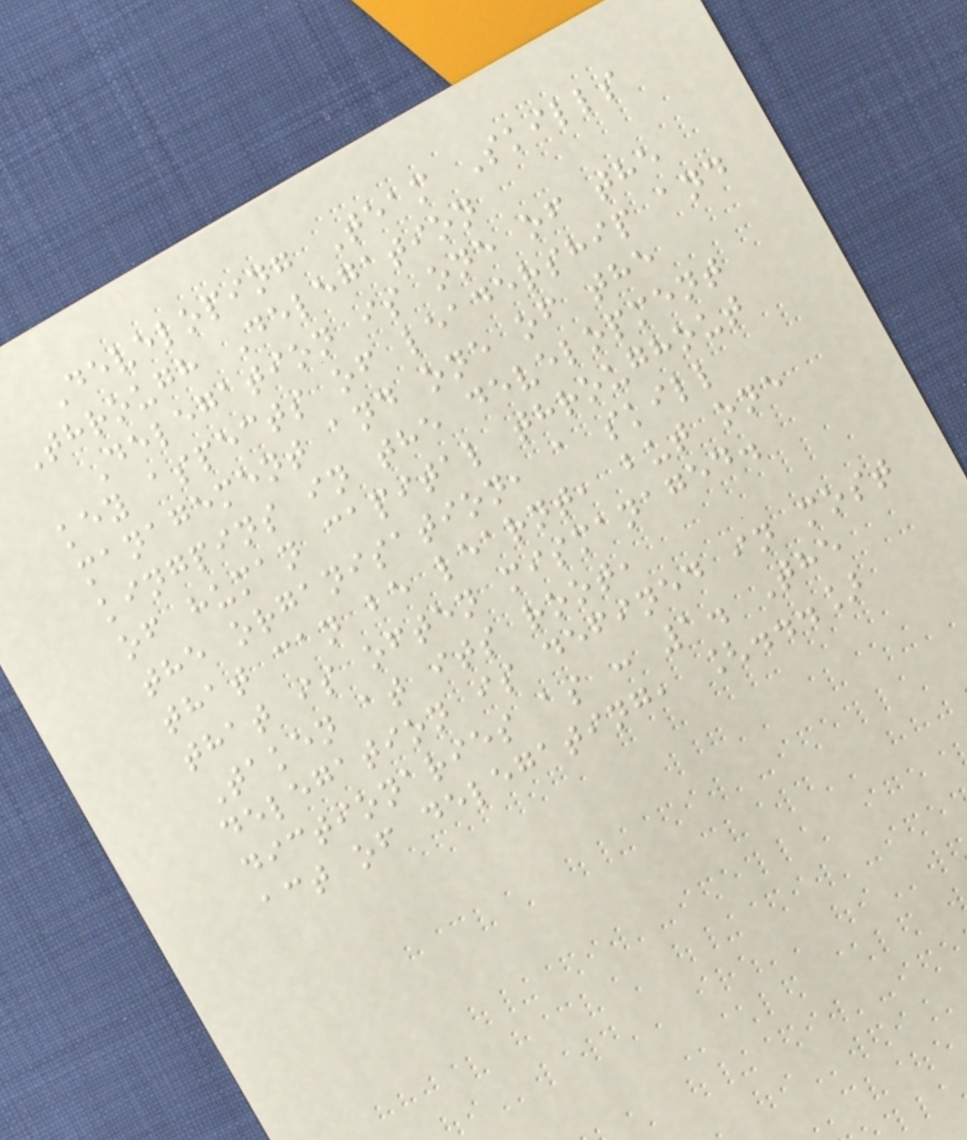Developing Team Skills
Through Delegation
Delegation is one of the
key aspects of leadership and
management and one of the
kingpins in the development
of human capital throughout
the organisation, a skill
that can be learnt, but one
that is often mismanaged.
Taken at its root,
delegation is defined in most
dictionaries as : 1. The
act of delegating, [...]
